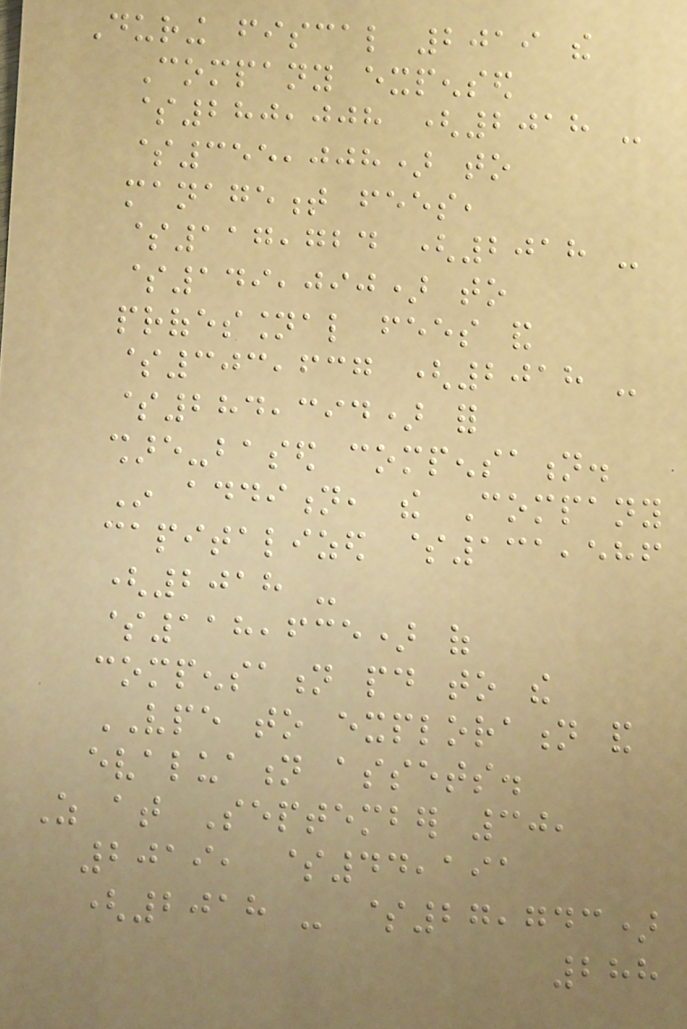During fiscal 2019 the
Company expensed
$280,008 (2018 -
$355,008) to
management fees,
$117,724 (2018 -
$149,090) to
professional fees and
$303,637 (2018 -
$284,394) for
share-based compensation.
In addition, the Company
capitalized $131,586
(2018 -
$118,635) of
compensation paid to the
VPE to exploration and
evaluation assets.
As at September 30,
2019, $44,191
(2018 - $27,743)
288
